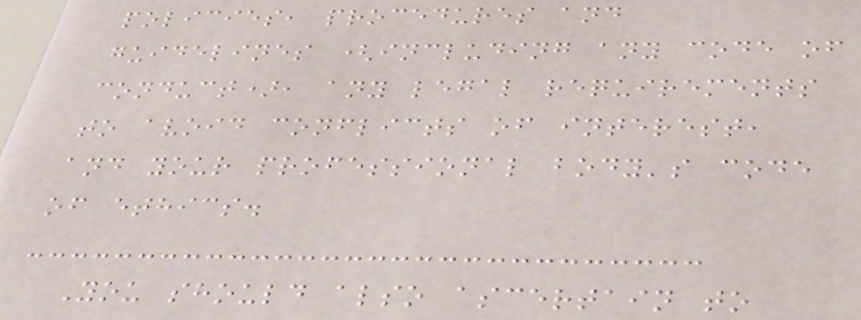policies, procedures and
guidelines (including any code of
conduct), any legal requirements
to avoid conflicts of interest,
and your professional body's code
of ethics.
You should also ascertain to
